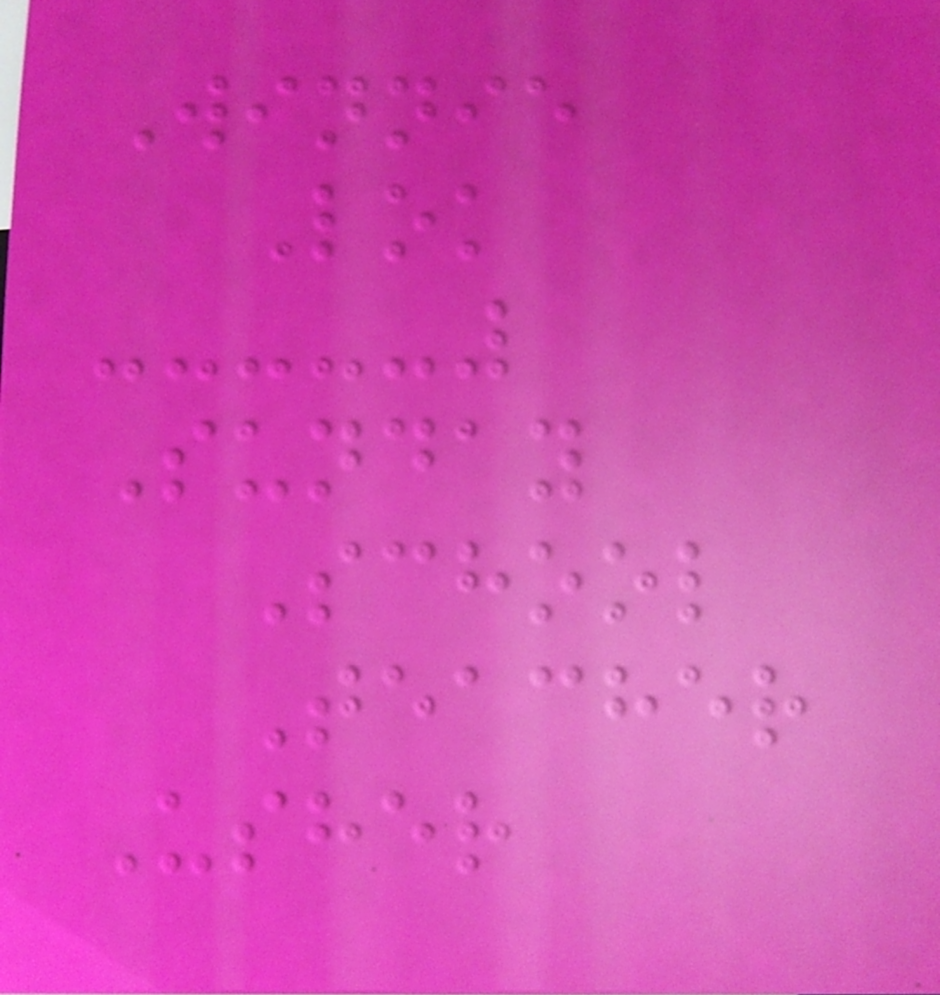Winnie
Lok
Sunday
School
Teacher
Usher
